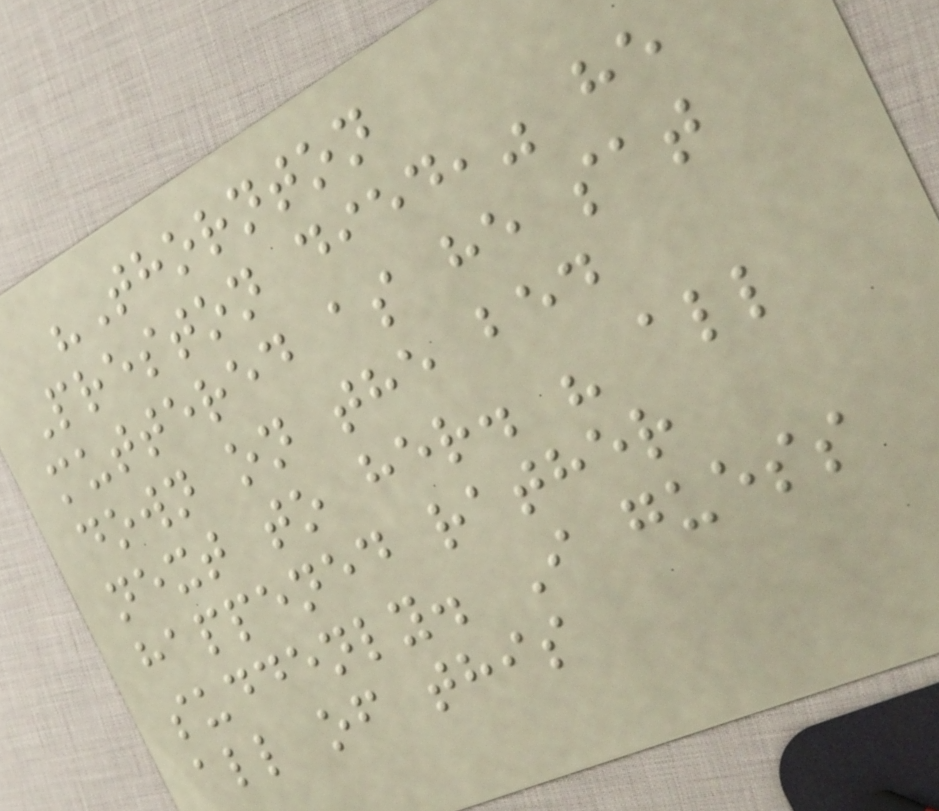"Thornton
Preston died," he
muttered as he sat
down on the bed
next to her. " all
happened rather
suddenly. I guess
all of this
